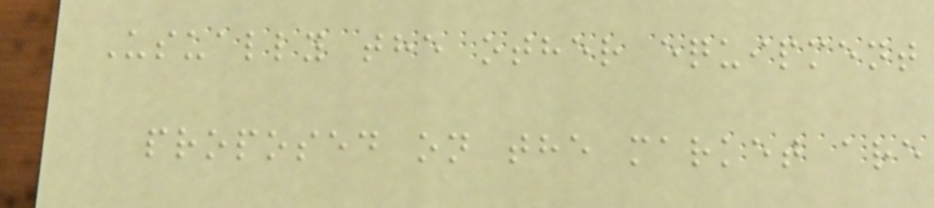Usually the other equipment
proposed on the market are
